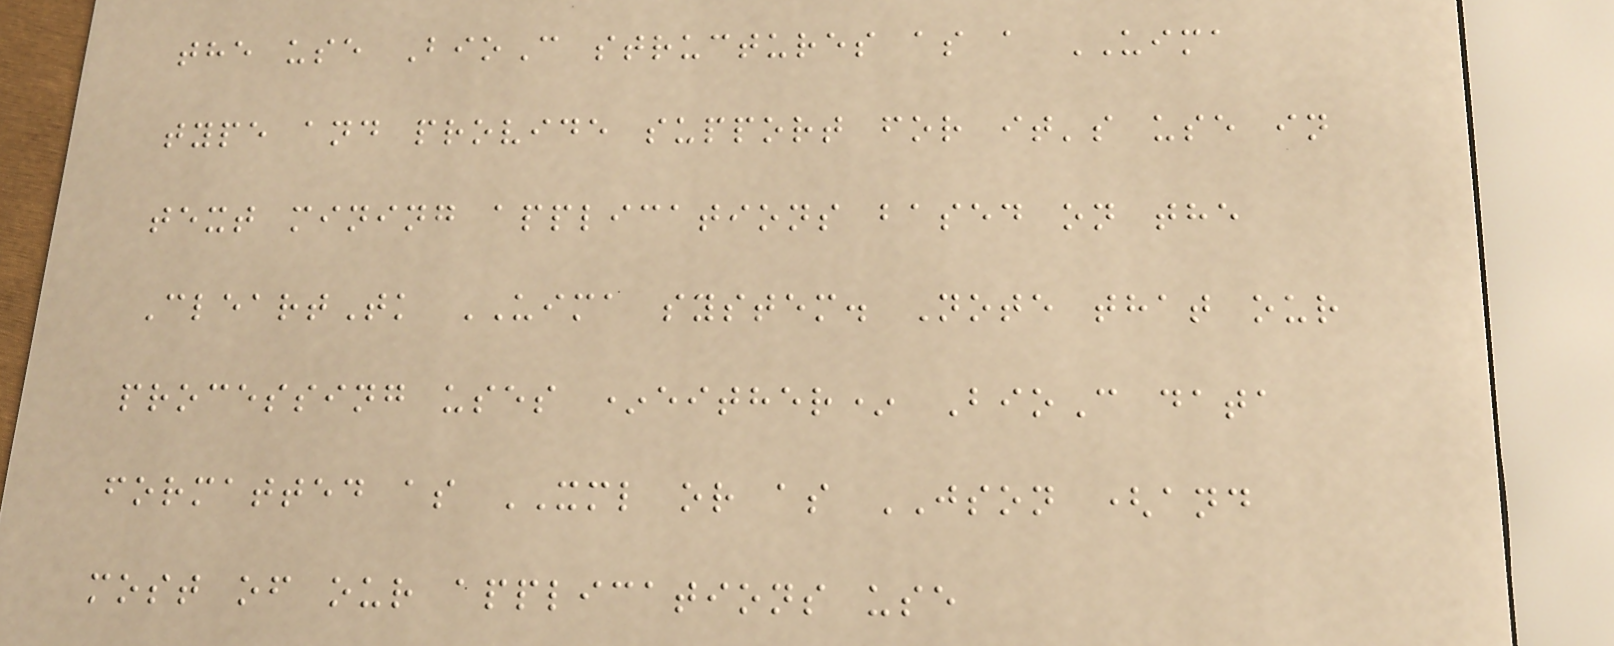the use BioC structures as a UIMA
type and provide support for it's use in
text mining applications based on the
CleartTk UIMA system. Note that our
processing uses *either* BioC data
formatted as XML or as JSON (and
most of our applications use
